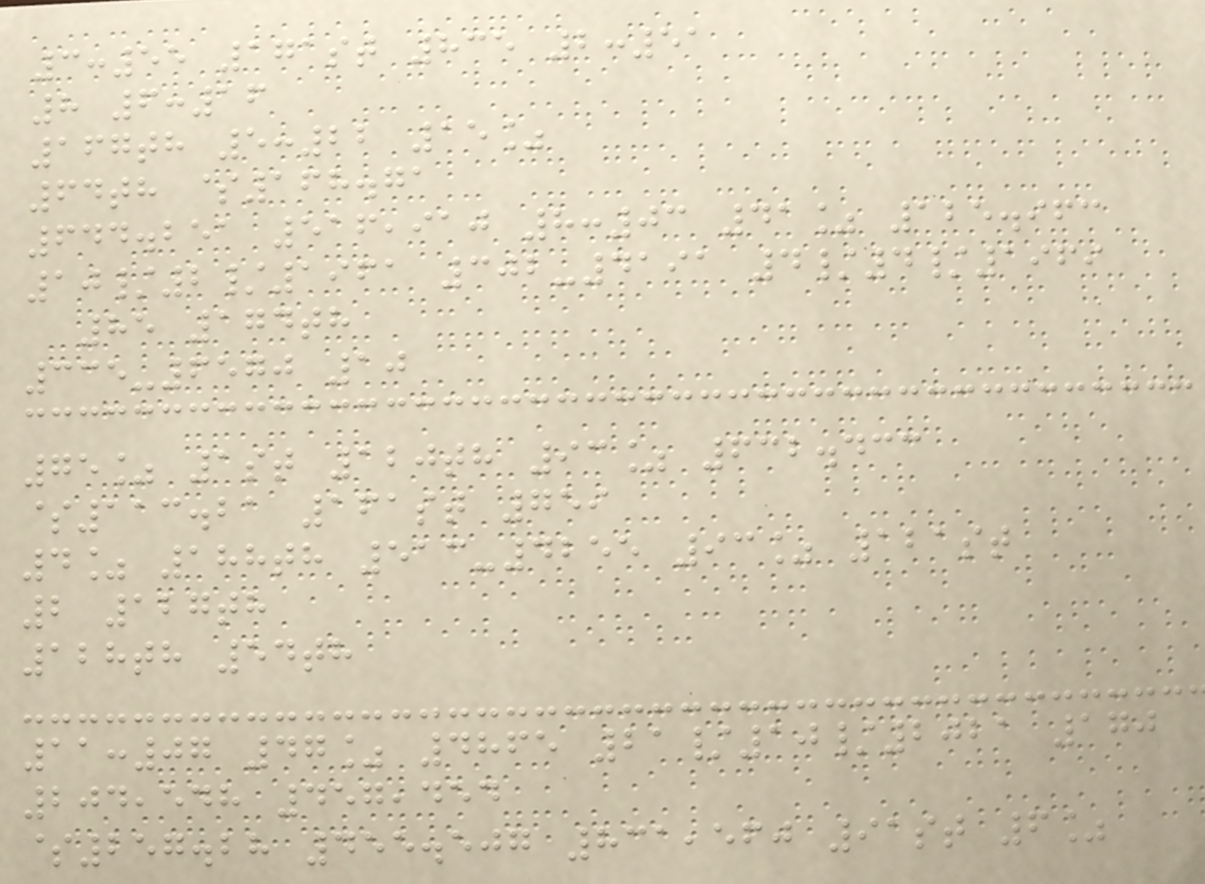3:55 171st 835 2:51
8 6:16
167th 5:22 15%
64th $168.71
644.251 516,910 8:03 41% 125.963
10/2/1961 302-4191 4/4/1969
85 174th
335-6570 10
75% 1st 120th 93% 632.433
$113.21 161st 759
4% 188th 513-4255 93% 121st
2 127th
128th 54th
11:07 47% 4865 21/10/2021 170
204,548 457,454
$257.28 455.507 831,560 91st 6%
